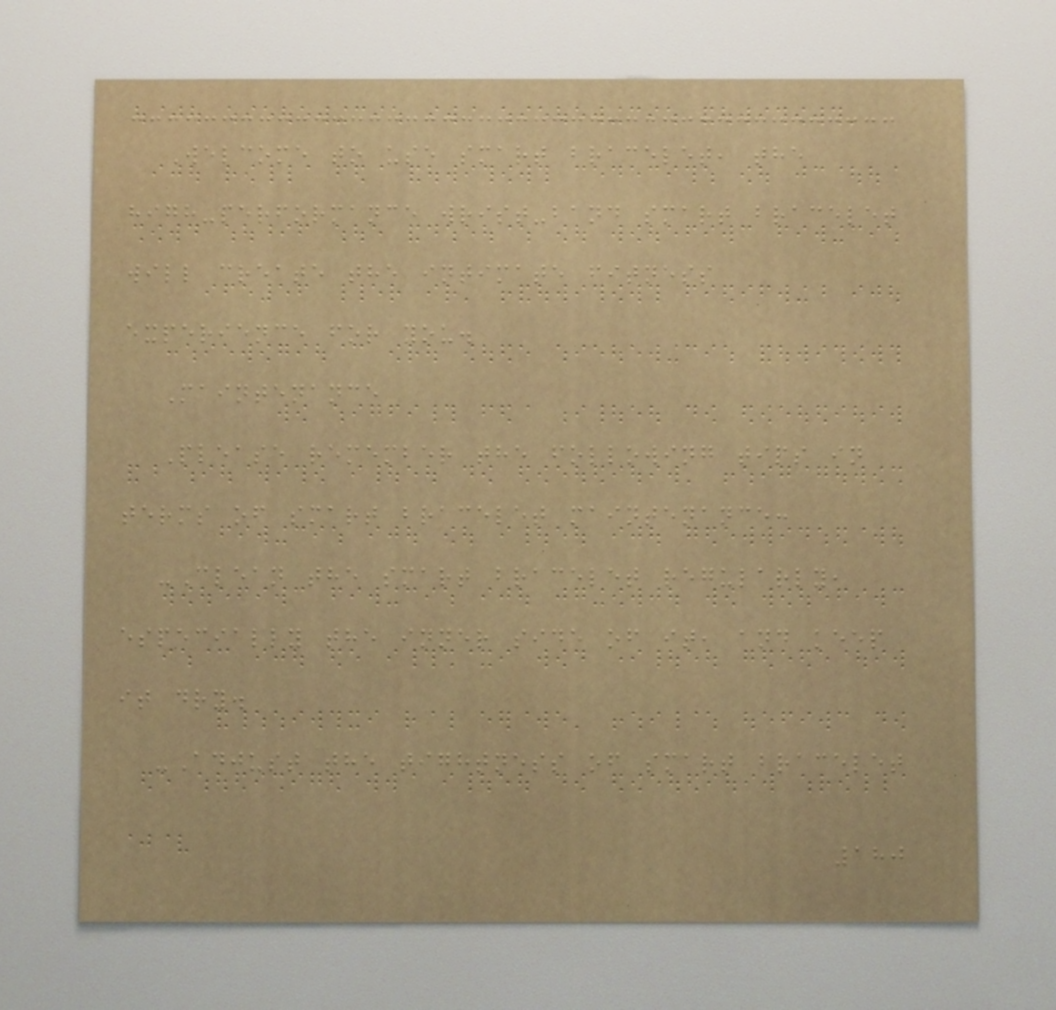Welcome to use smart bracelet, the
high-performance wrist-band smart bracelet
will create the intimate fitness
experience for you.
Maintenance
Please remember the following tips in
terms of smart bracelet maintenance:
-Clean the smart bracelet regularly,
especially the inner side of it, and keep
it dry.
-Adjust the tightness of smart bracelet
180
